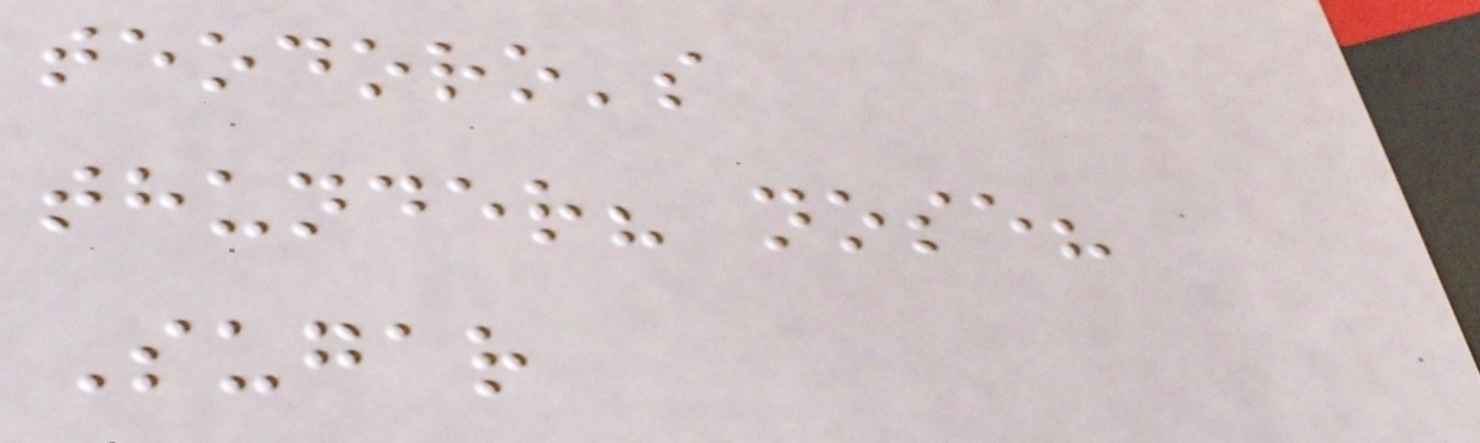teodoro's
thunder? nose?
Sugar
